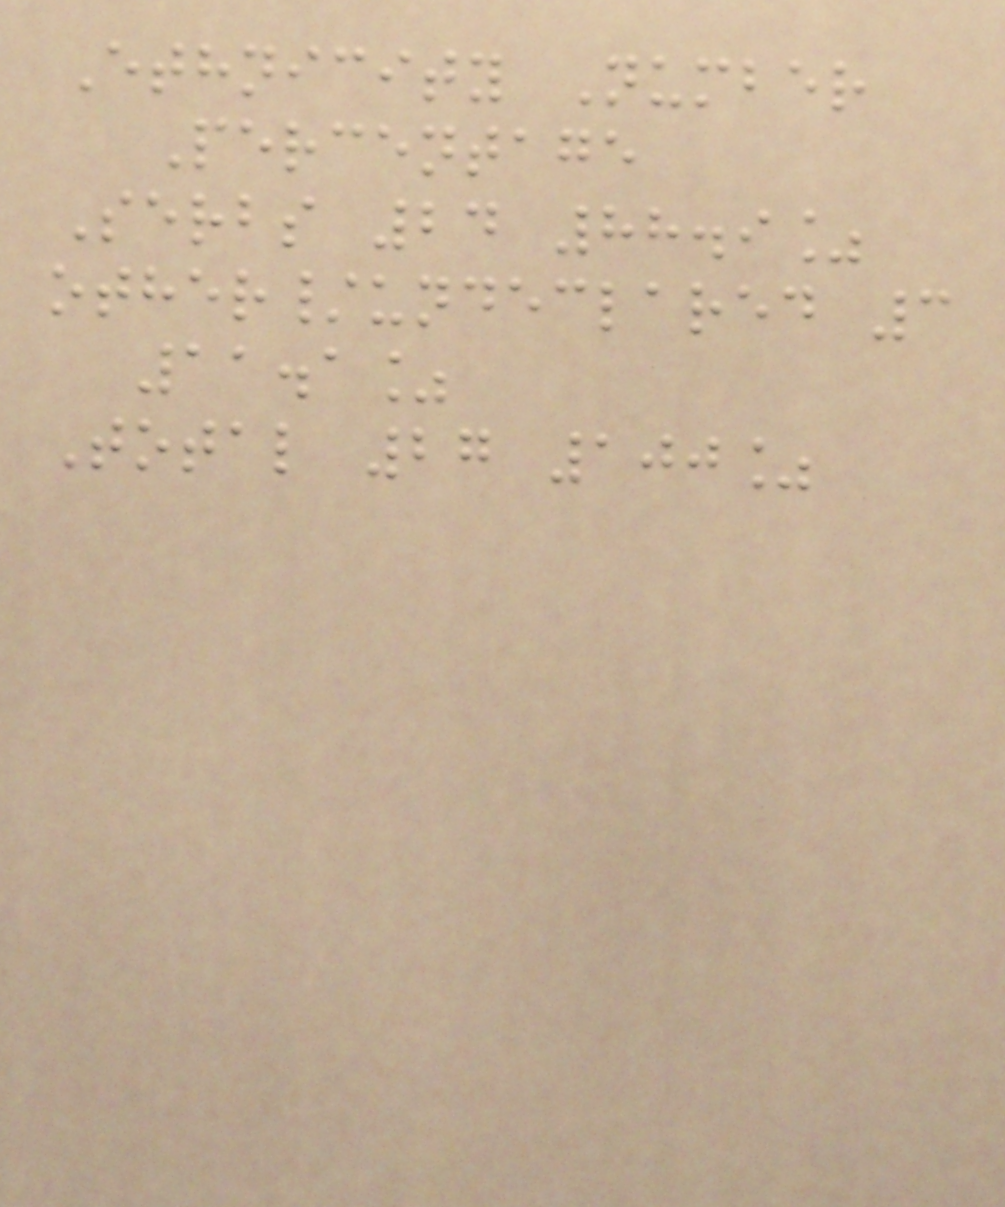Ethnicity Number
Percentage
Serbs 24 88.9%
other/undeclared 3
11.1%
Total 27 100%
